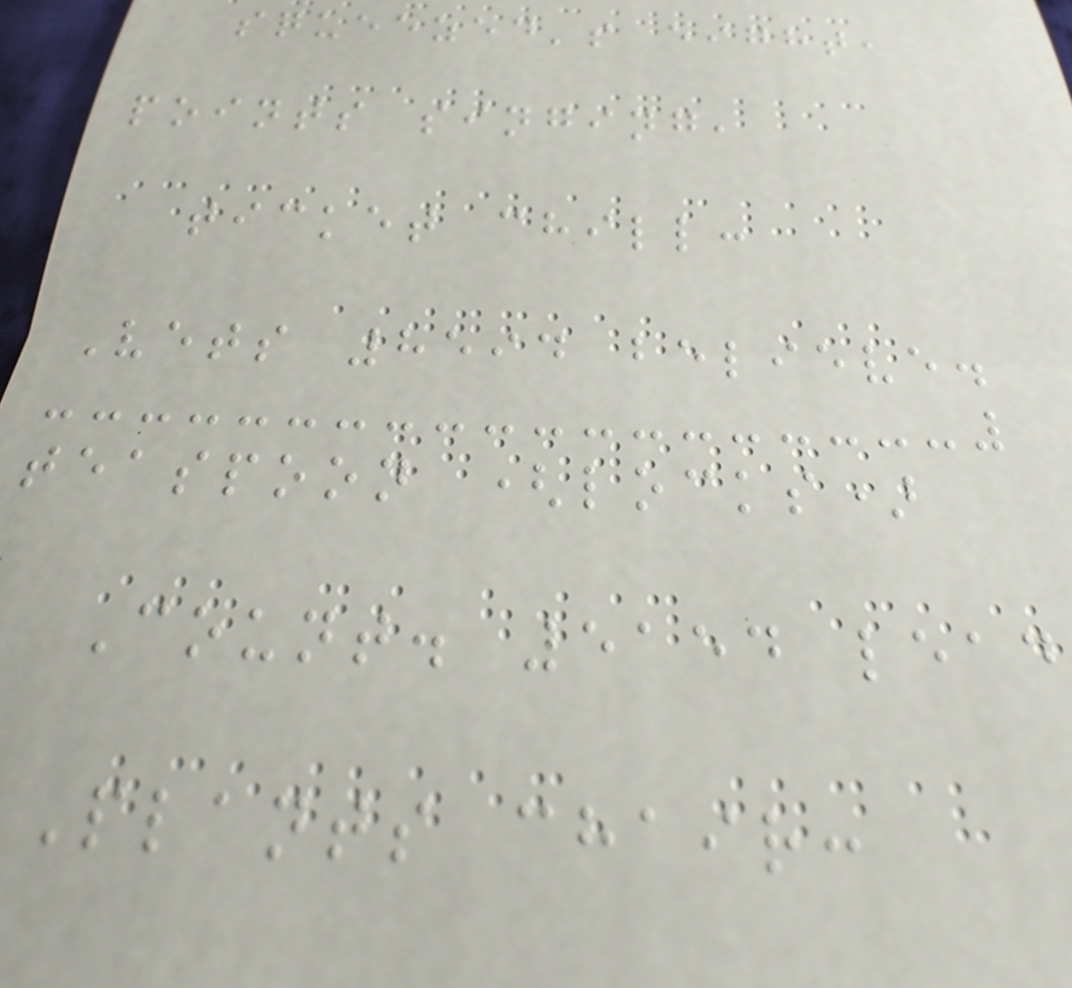squeezed's eight,
points singing,
ticket chill:
Vets 8594 believe.
teaspoon (locks)
Count. 5154 lead
Plants chair:
